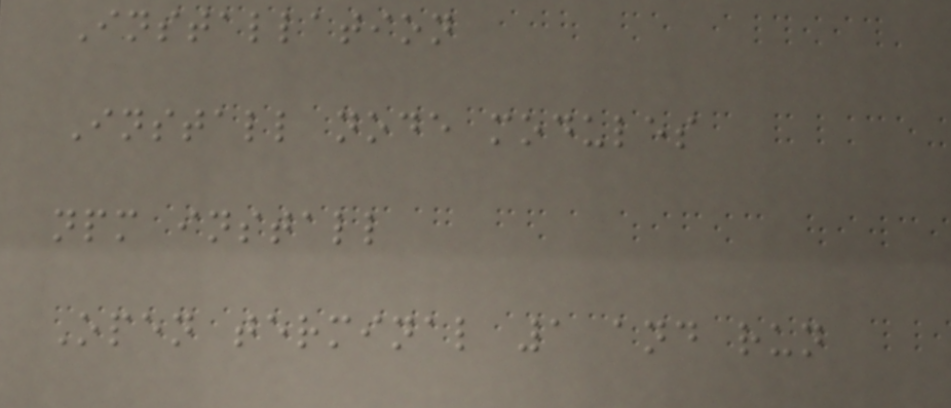Installation
Install node modules
npm install
Open terminal 1 and run
